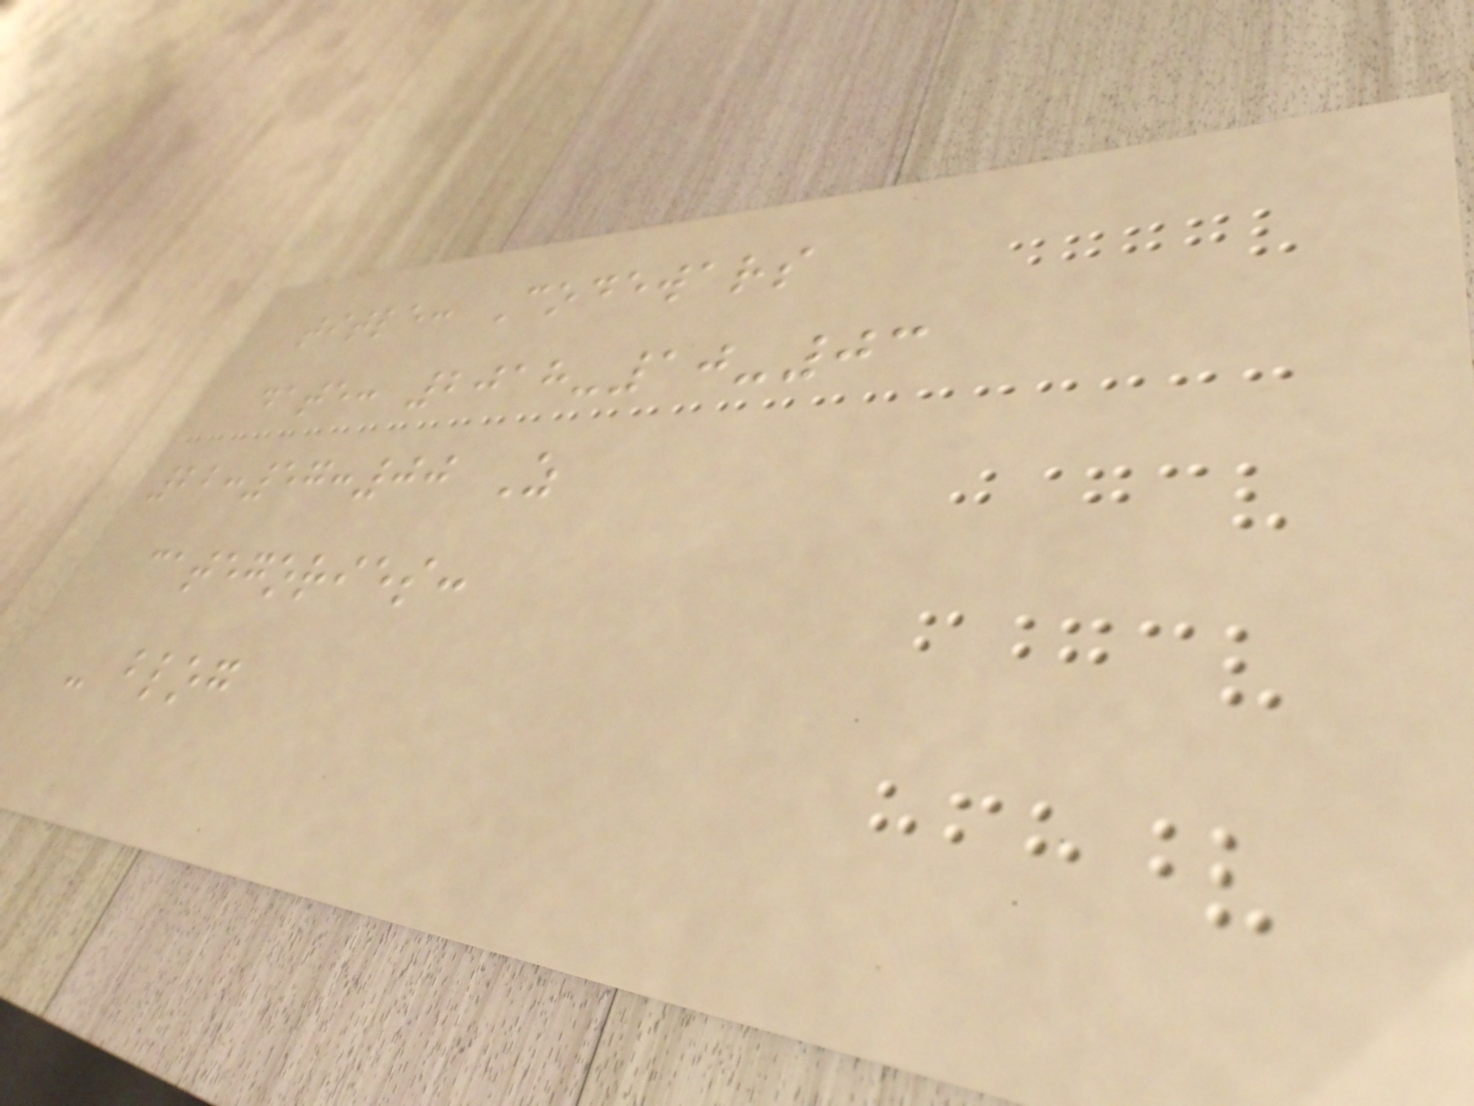title: Codewars
date: 2018-10-03
22:57:00 Z
categories:
- blog
